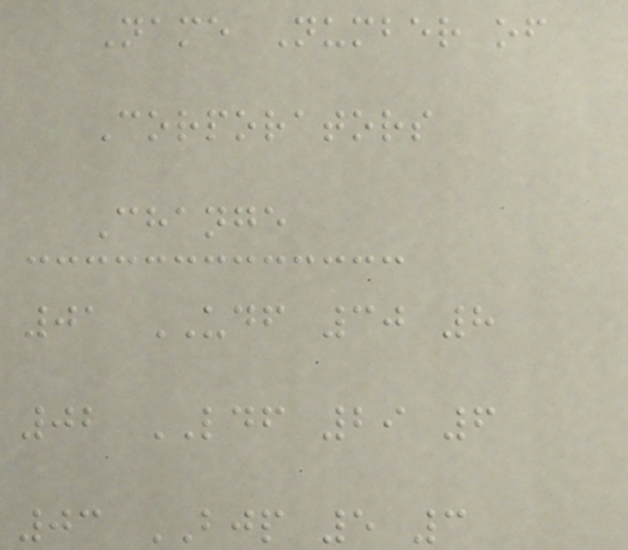Name Number of
Corporators
Change
01 UDF 30 8
02 LDF 29 6
03 BJP 5 3
